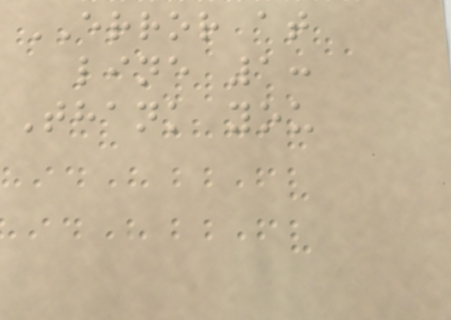ERROR at
line 1:
Thank you
